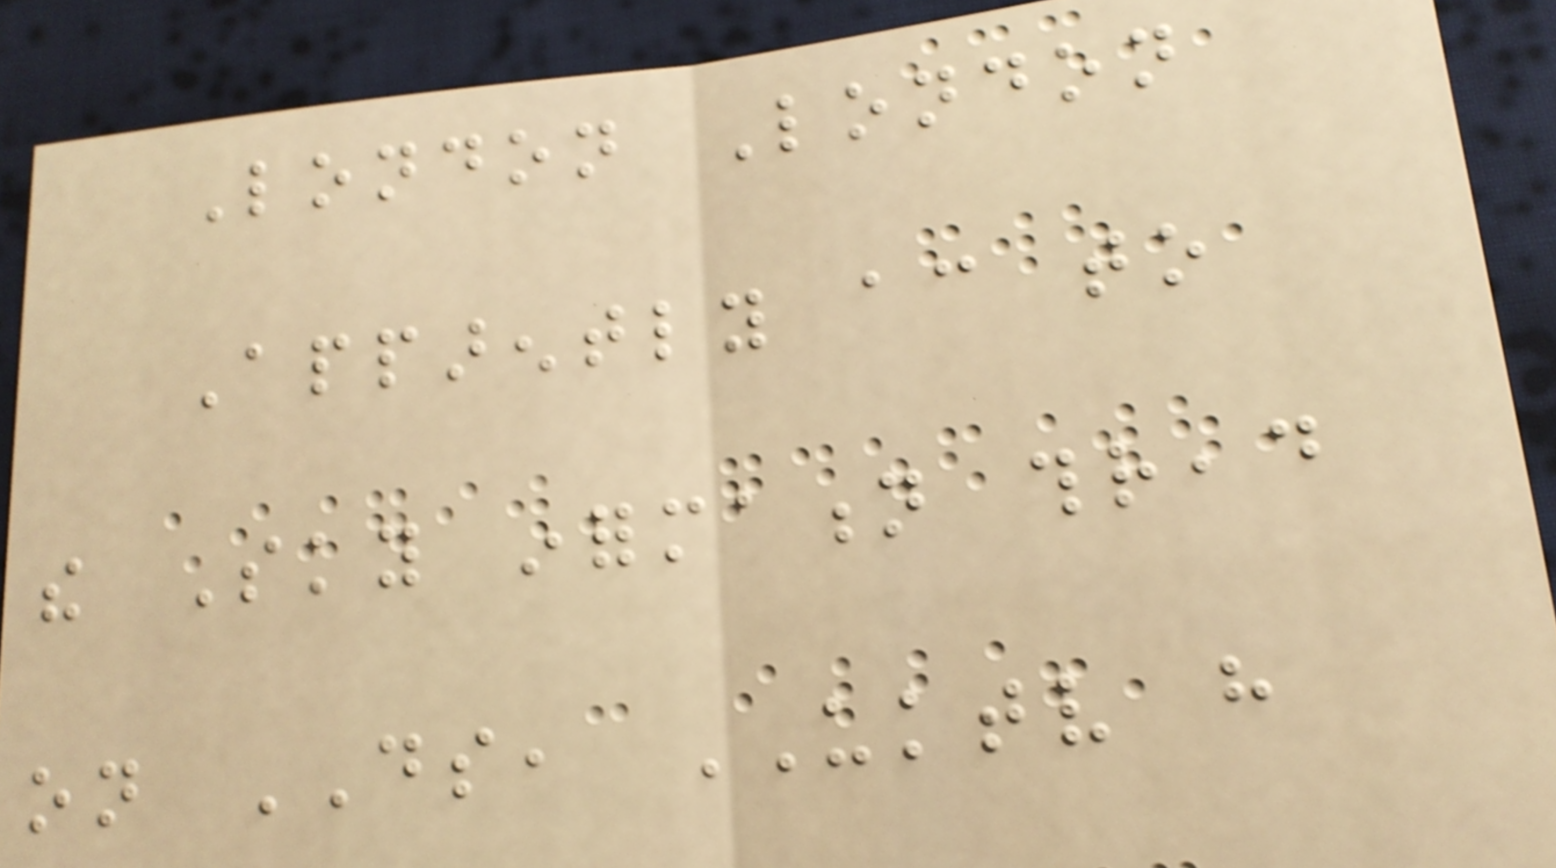London London
Apparently according to
the Sky information thread
on DS, UKTV have
